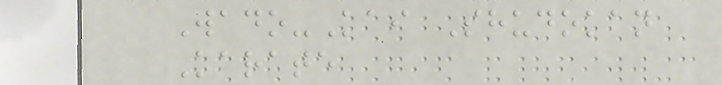Wado-Kai Shudokan
Karate
